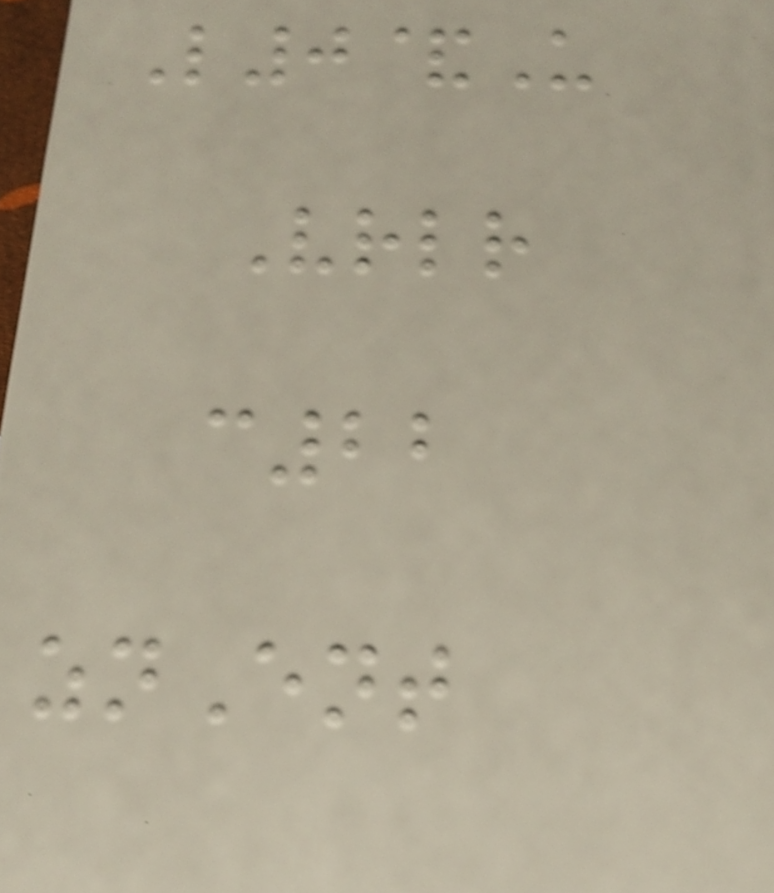L0&U
Vrlr
c22
znEnt
